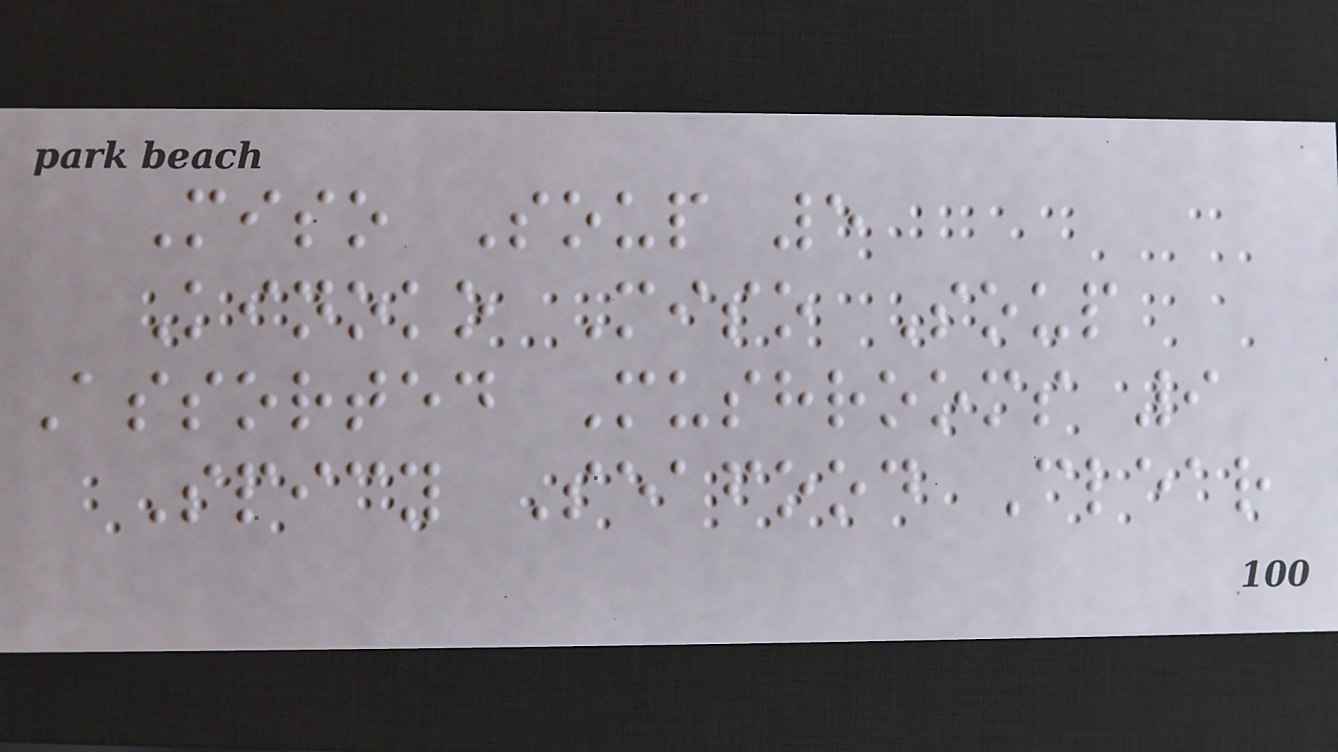Miso Soup 5
Kinoko Miso Soup
Assorted Mushrooms 9
Spicy Seafood Clear
